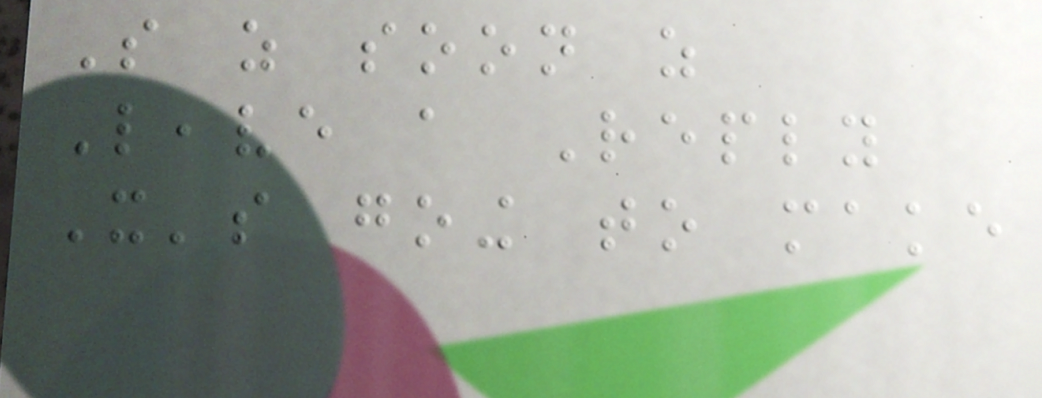So as soon as
Leave a Reply
It's going to make
